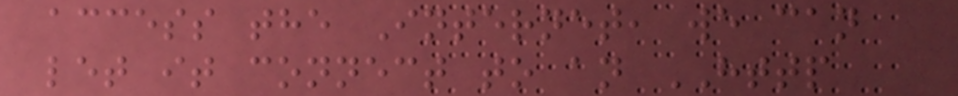access the Internet, we can
let it connect to an HTTP
